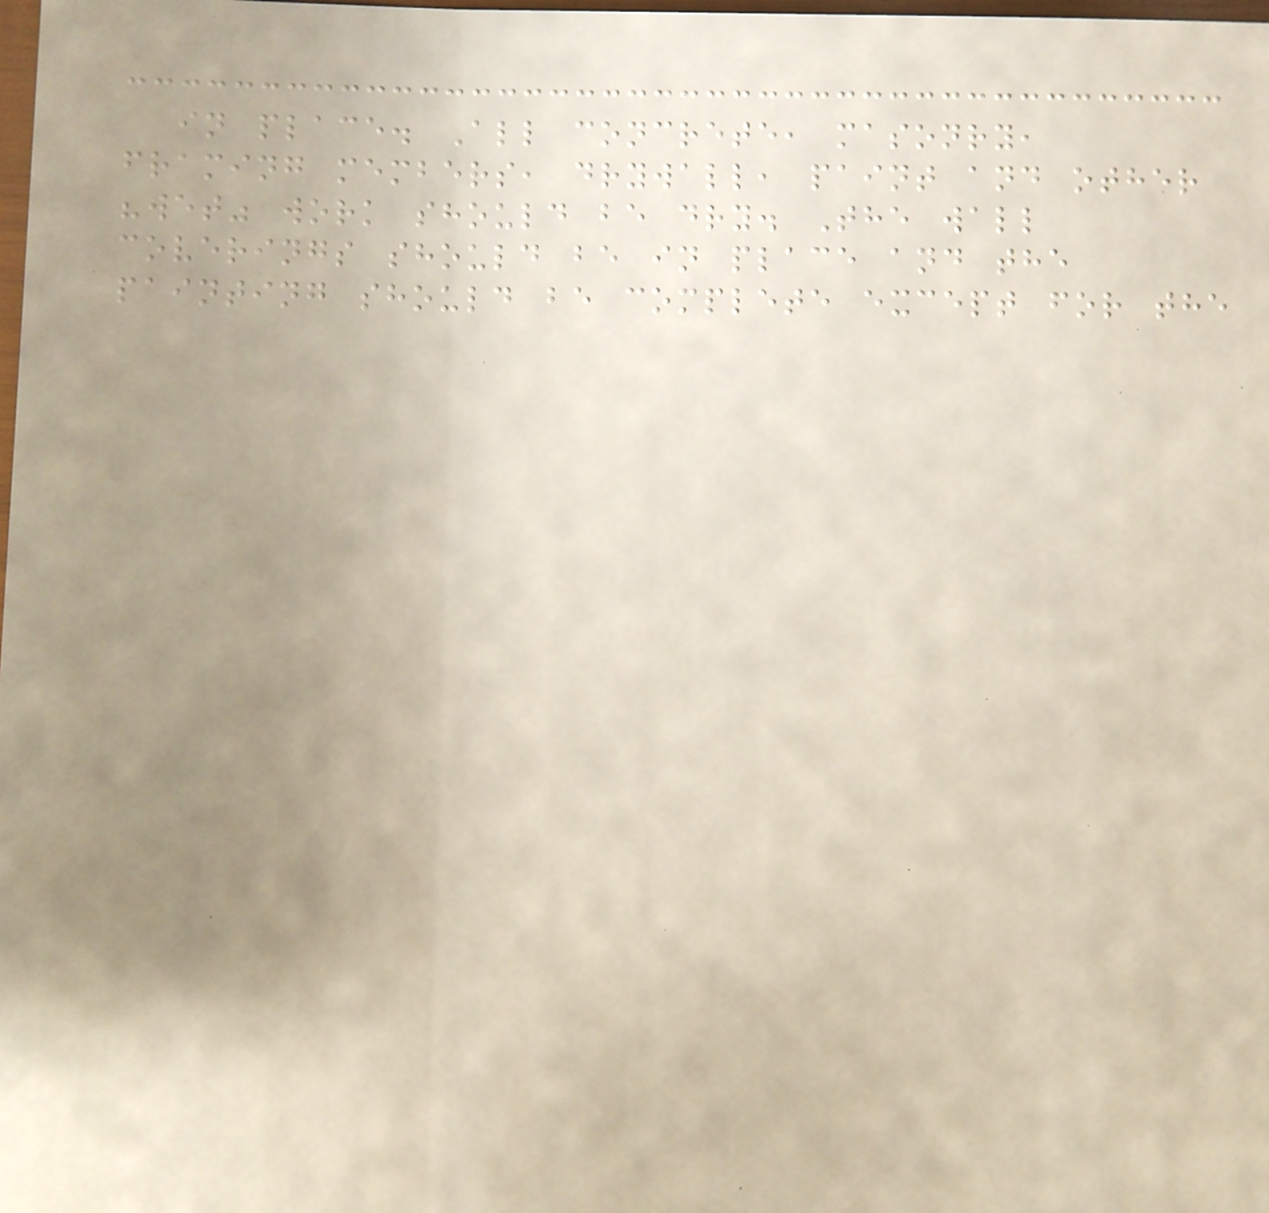in place. All concrete, masonry,
framing members, drywall, paint and other
"wet" work should be dry. The wall
coverings should be in place and the
painting should be complete except for the
